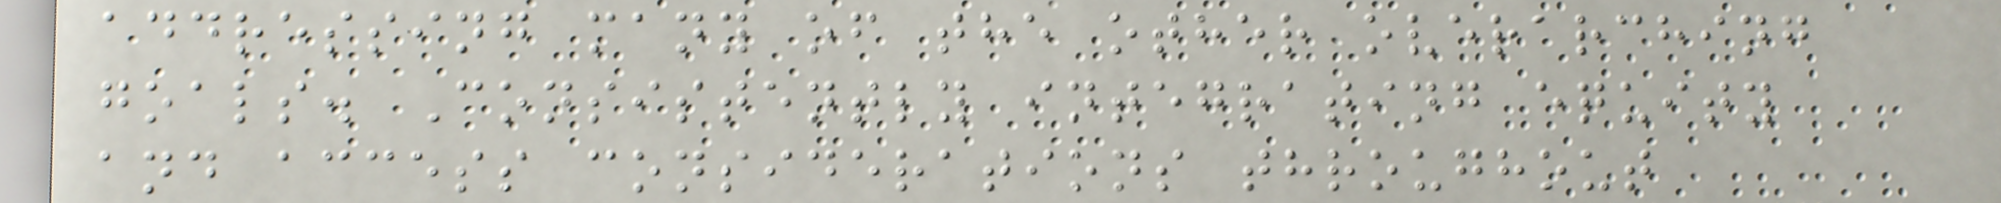addressing many of the other overarching
goals. Consistently integrating equity
and access considerations throughout
